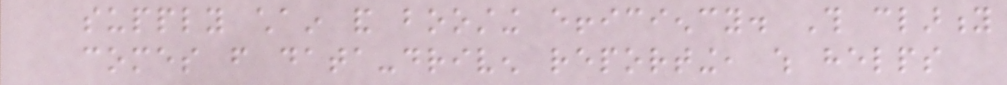supply chain and boosting efficiency. This clarity
comes from data-driven reporting, which helps
